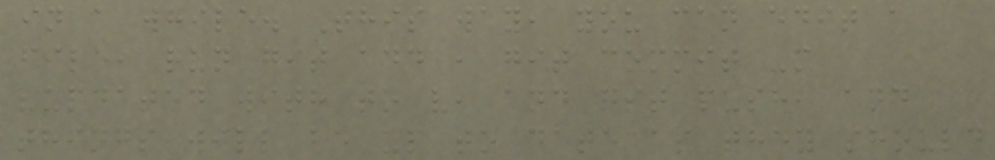in a while. This way, you can edit a
file, run git add , git commit -m
"updated with to v, and git push, and
things will be up to date as they should
